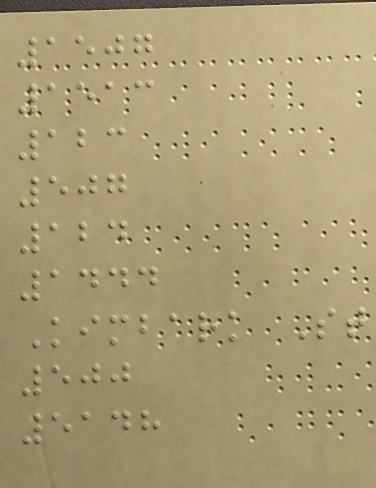1507
1513
123
507
124
1444
Kimbark St
500
5148
